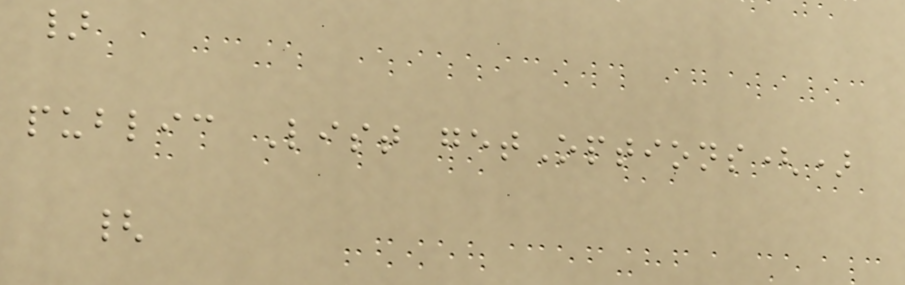}
public List getOptions()
{
